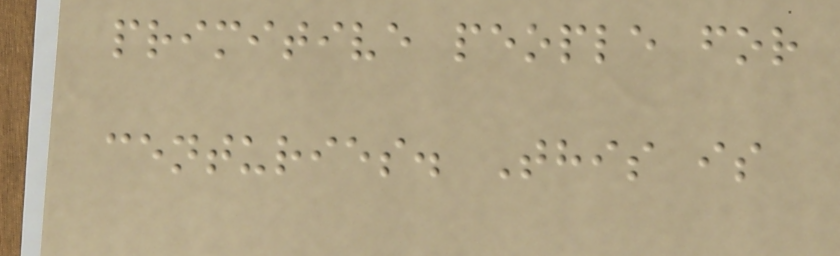primitive people for
centuries. This is
